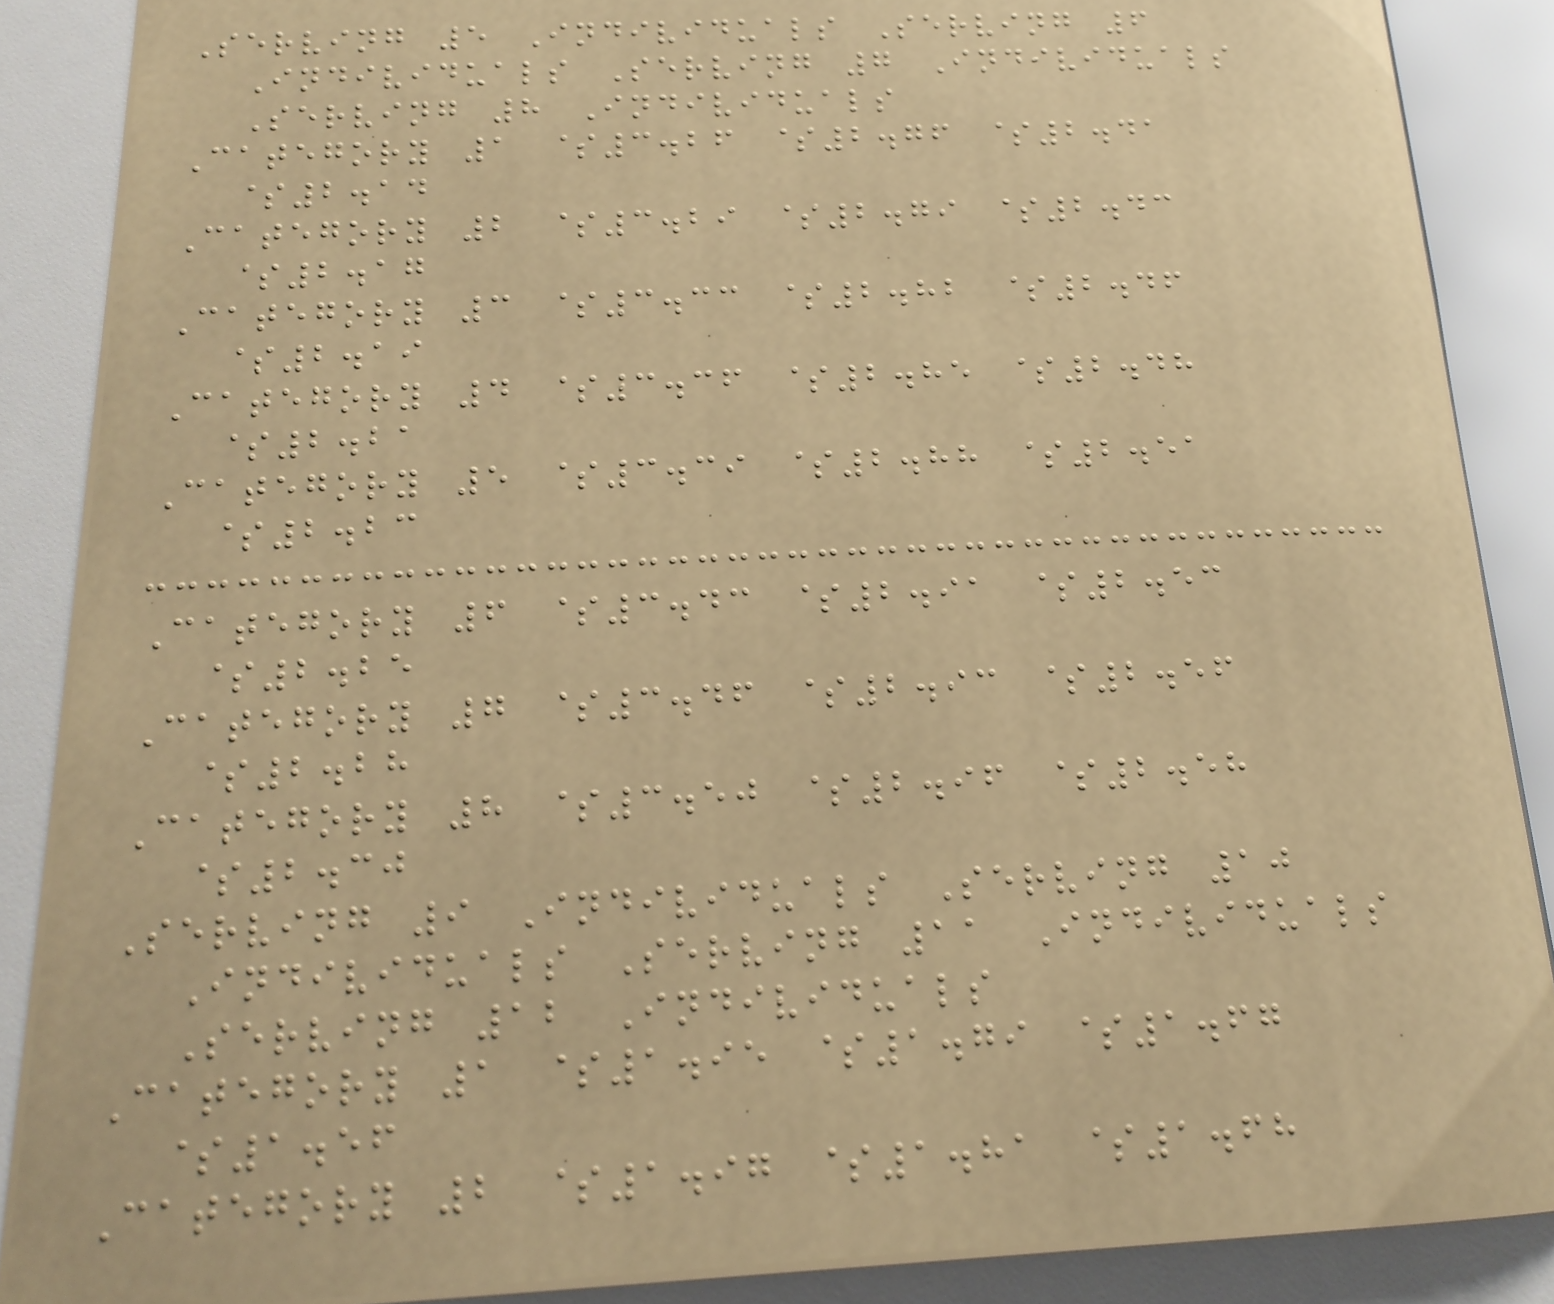Serving 5 Individuals Serving 6
Individuals Serving 7 Individuals
Serving 8 Individuals
Category 1 $3.26 $2.76 $2.41
$2.14
Category 2 $3.29 $2.79 $2.43
$2.17
Category 3 $3.33 $2.82 $2.46
$2.19
Category 4 $3.36 $2.85 $2.48
$2.21
Category 5 $3.39 $2.88 $2.51
$2.23
Category 6 $3.43 $2.91 $2.53
$2.25
Category 7 $3.46 $2.93 $2.56
$2.28
Category 8 $3.50 $2.96 $2.58
$2.30
Serving 9 Individuals Serving 10
Individuals Serving 11 Individuals
Serving 12 Individuals
Category 1 $1.95 $1.79 $1.67
$1.56
Category 2 $1.97 $1.81 $1.68
